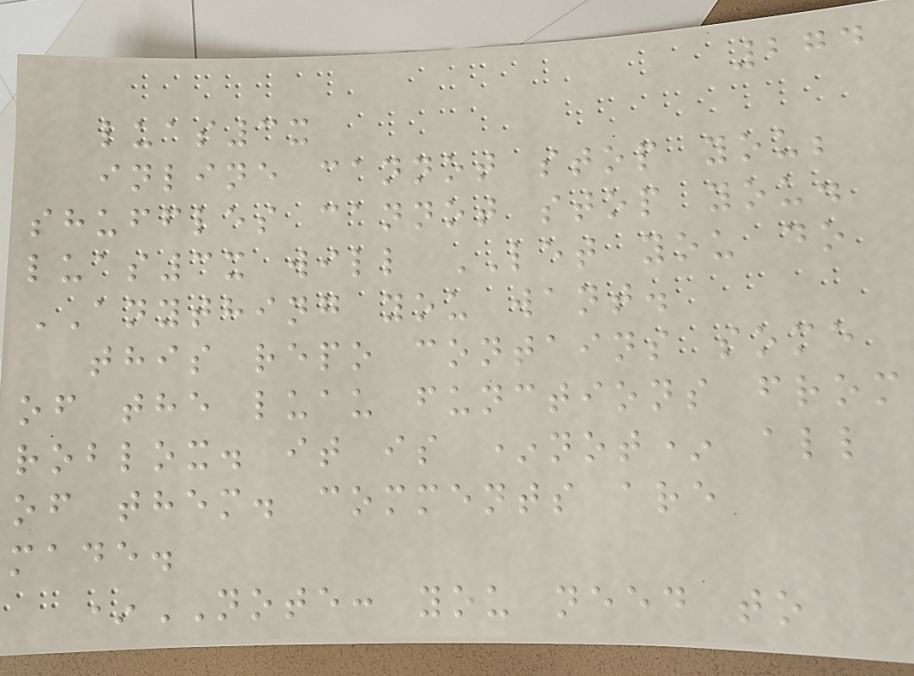274
luas3x
inline cannot stop you;
shuffles cannot stop you.
luas3x will LET you do
ANYTHING you want.
this repo contains some
of the luau functions from
roblox. it is *not* all
of them. comments are
made.
*NOTE: you need to
